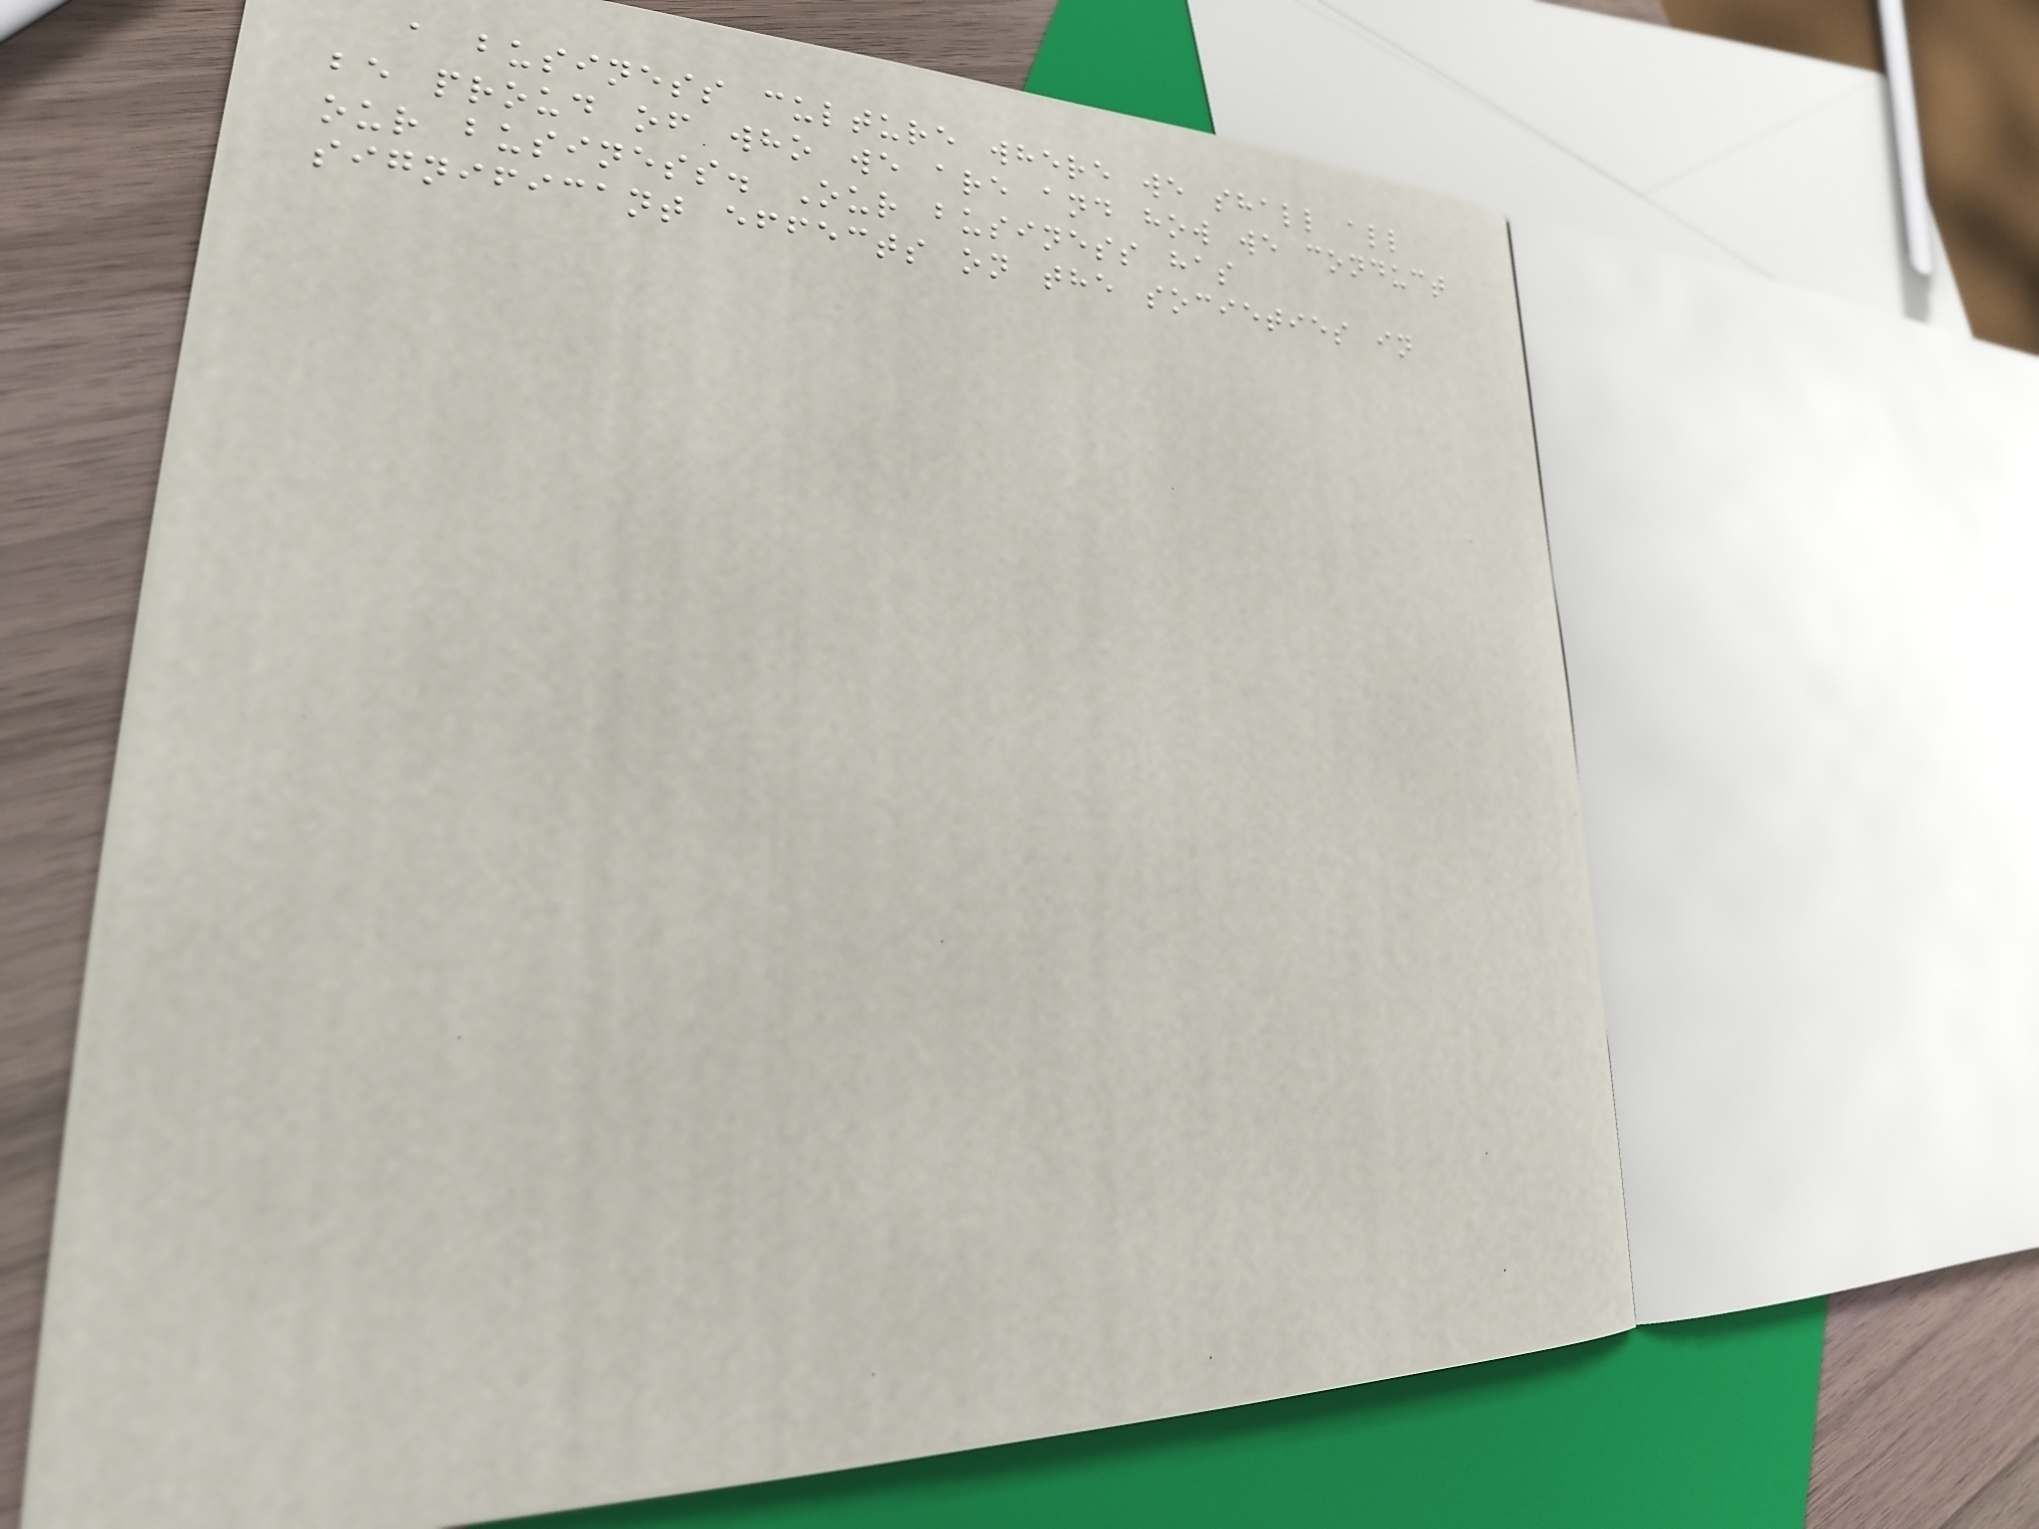a business culture where we shall all
be proud of who we are and how we conduct
our business. Our business has
significant effects on the societies in
